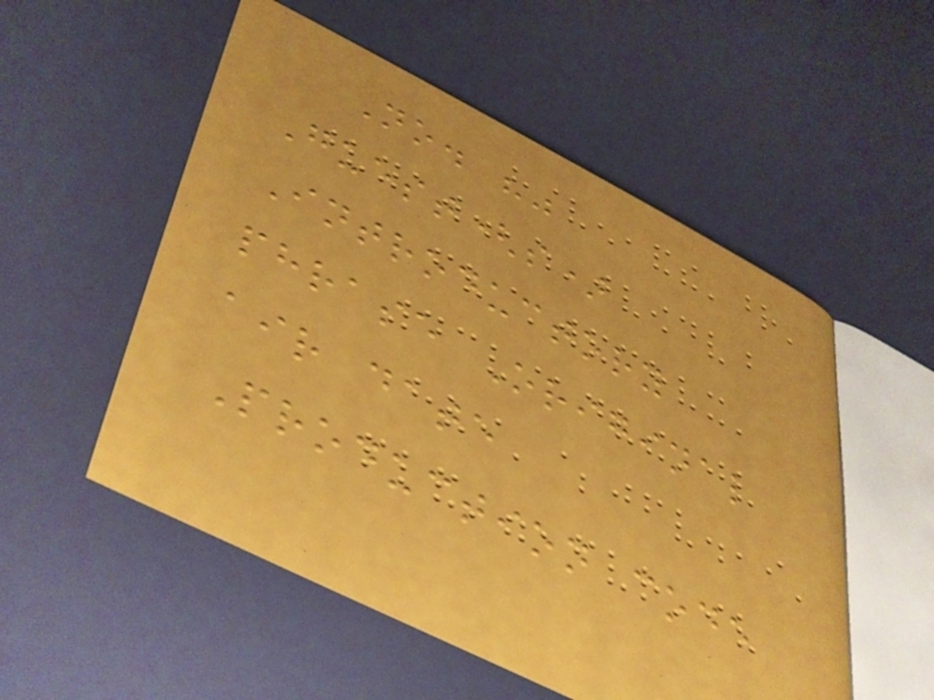No. ""
Guest(s)
Introductory
phrase Original
air date
Production code
